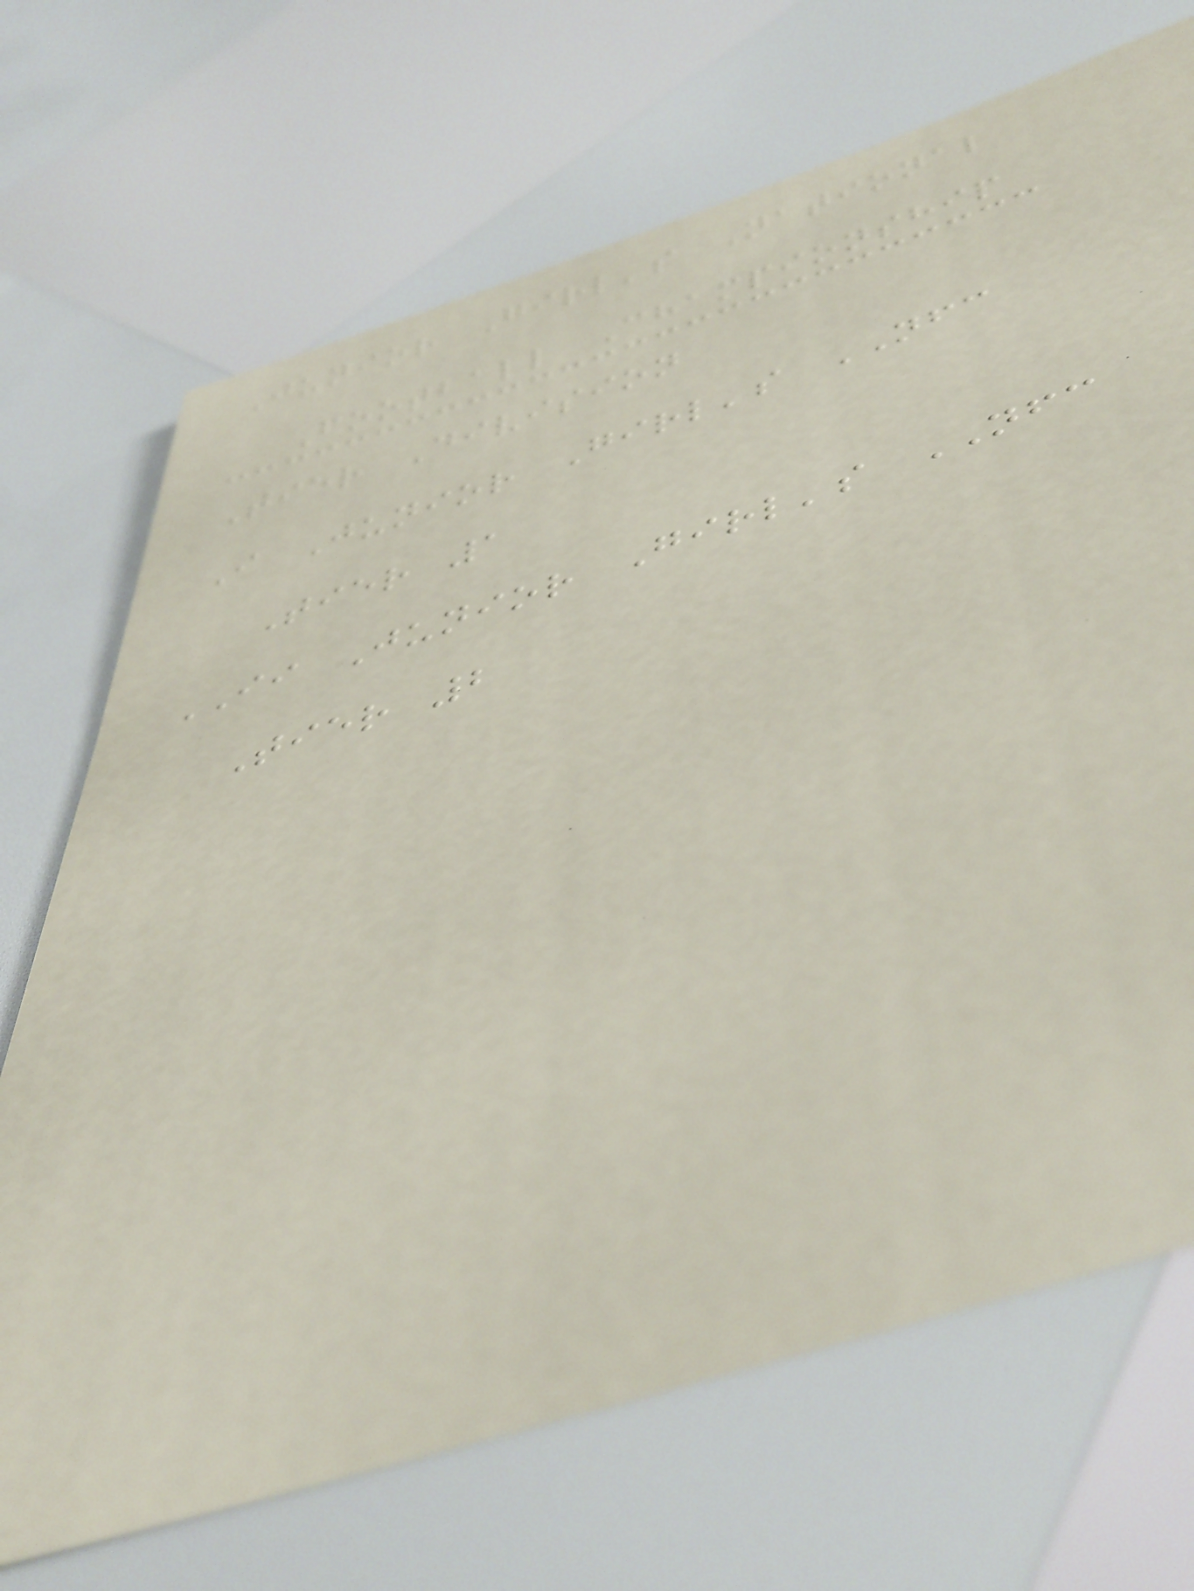Junior Girl's National
Football Championship
Tier Division
I Junior Girl's NFC
Tier 1
II Junior Girl's NFC
Tier 2
